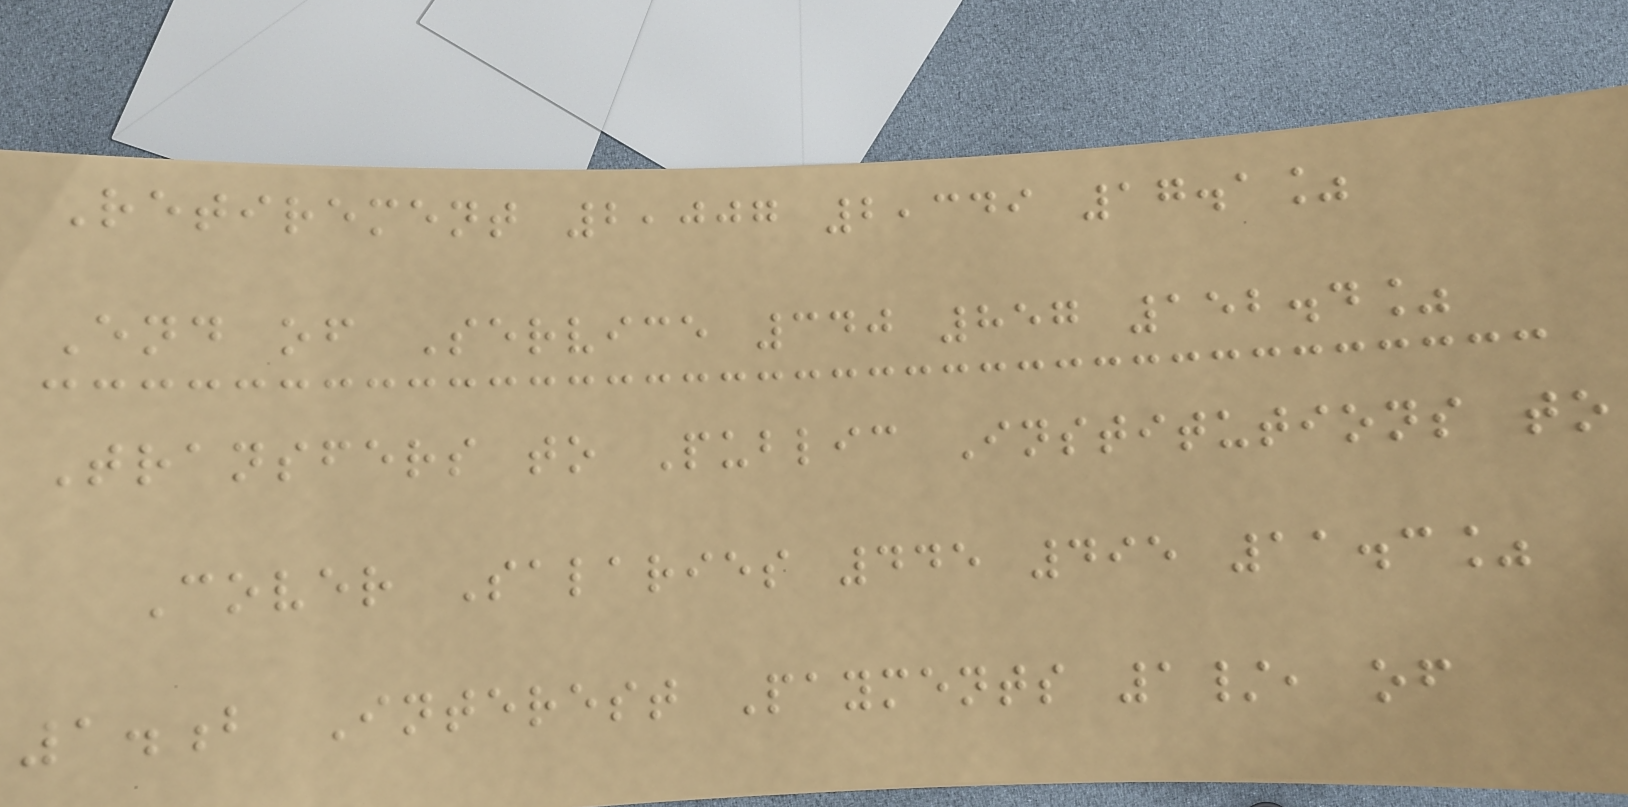Retirement 2,007 2,349 17.1%
End of Service 340 857 152.4%
Transfers to Public Institutions to
Cover Salaries 445 495 11.3%
1.b Interest Payments 1/, of
